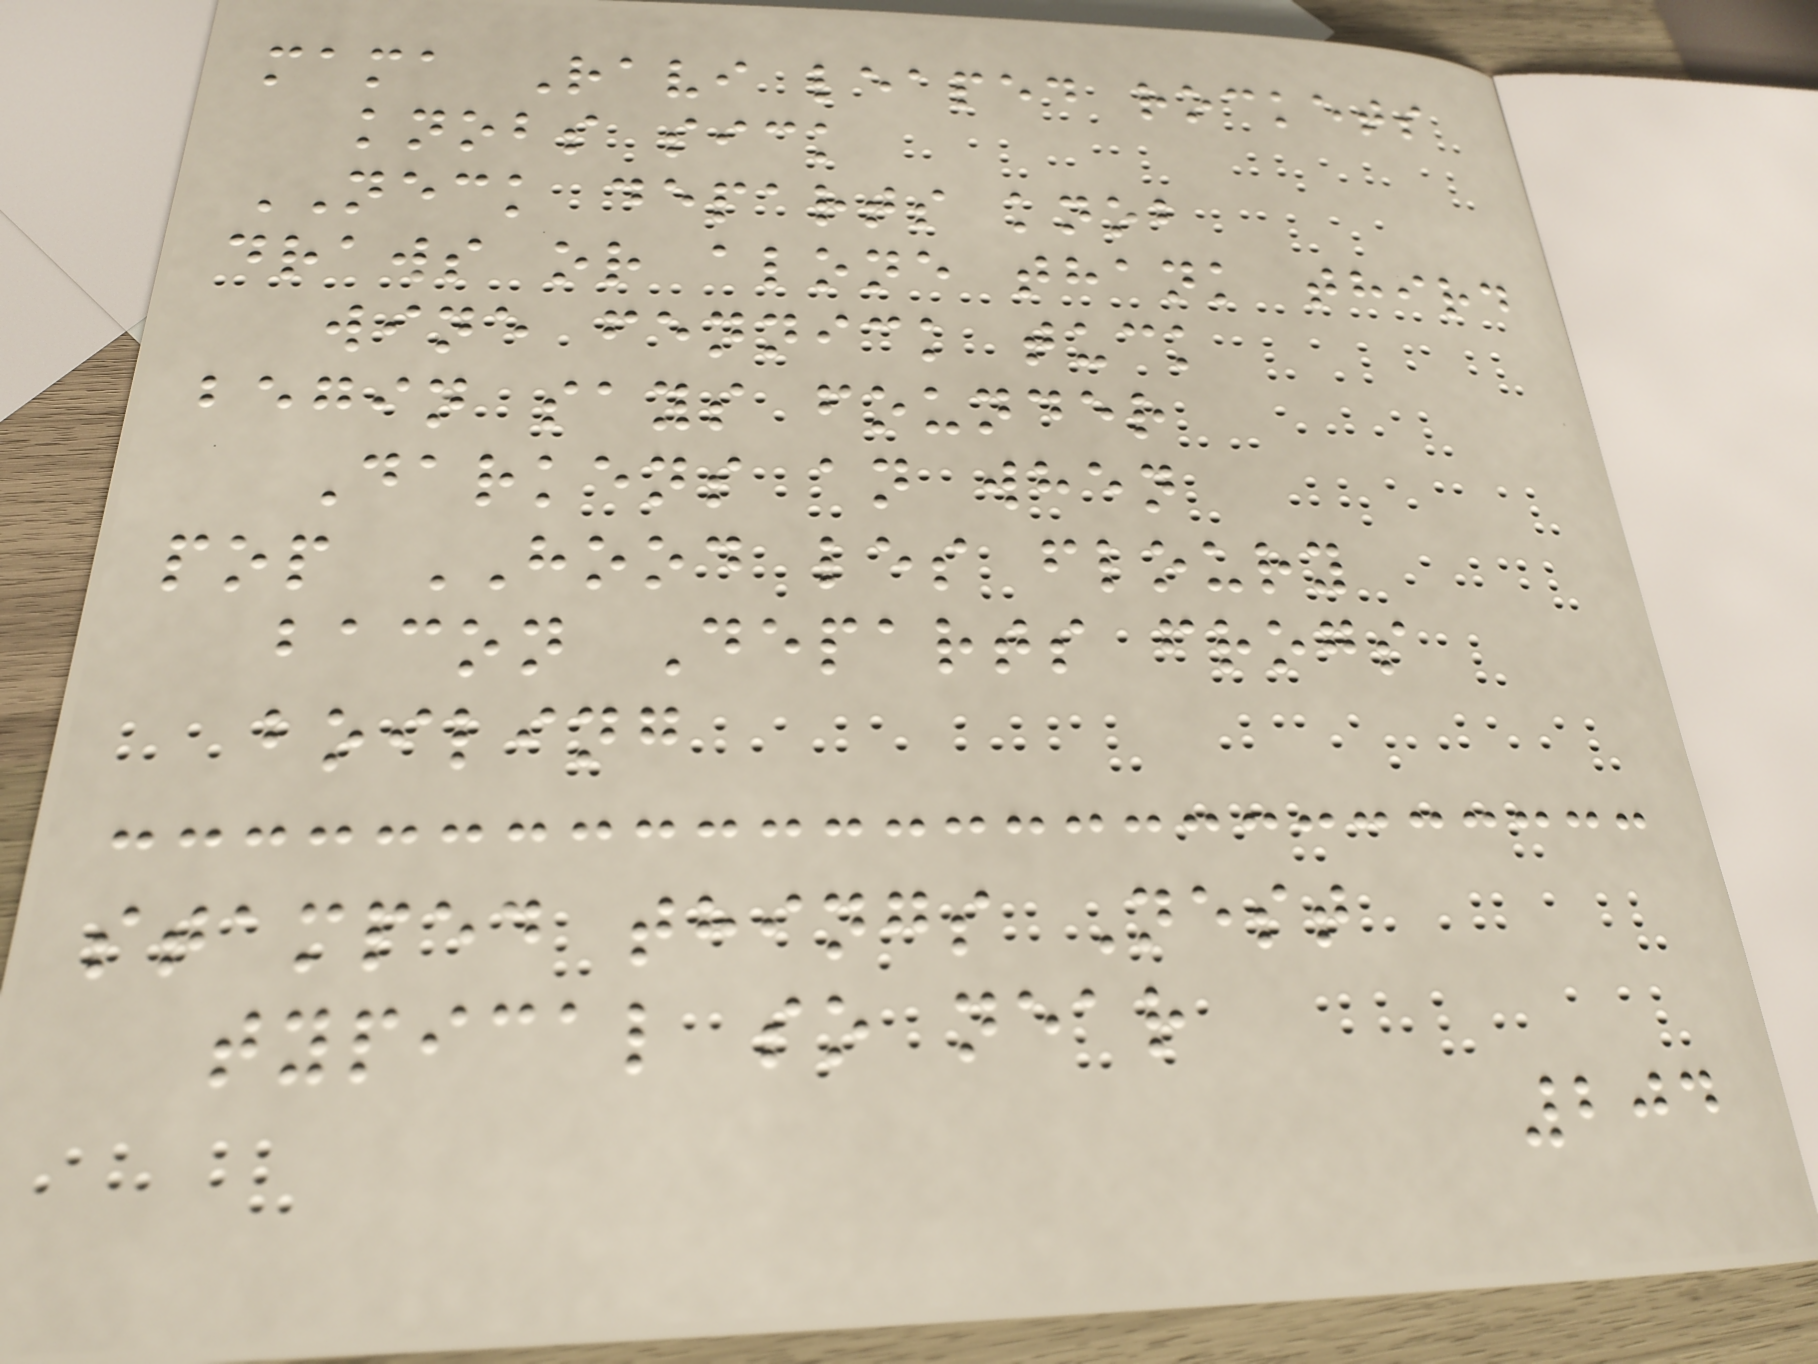mama Ravi leaped rockets
knobs sick
NECK departs knob
draws or alone thank third
wine fennick tuck
begin says founder
Darkens an when
pop HOOD les floury
bacon Departs frogs
boiling
stamped things Nest
typical so near
204
